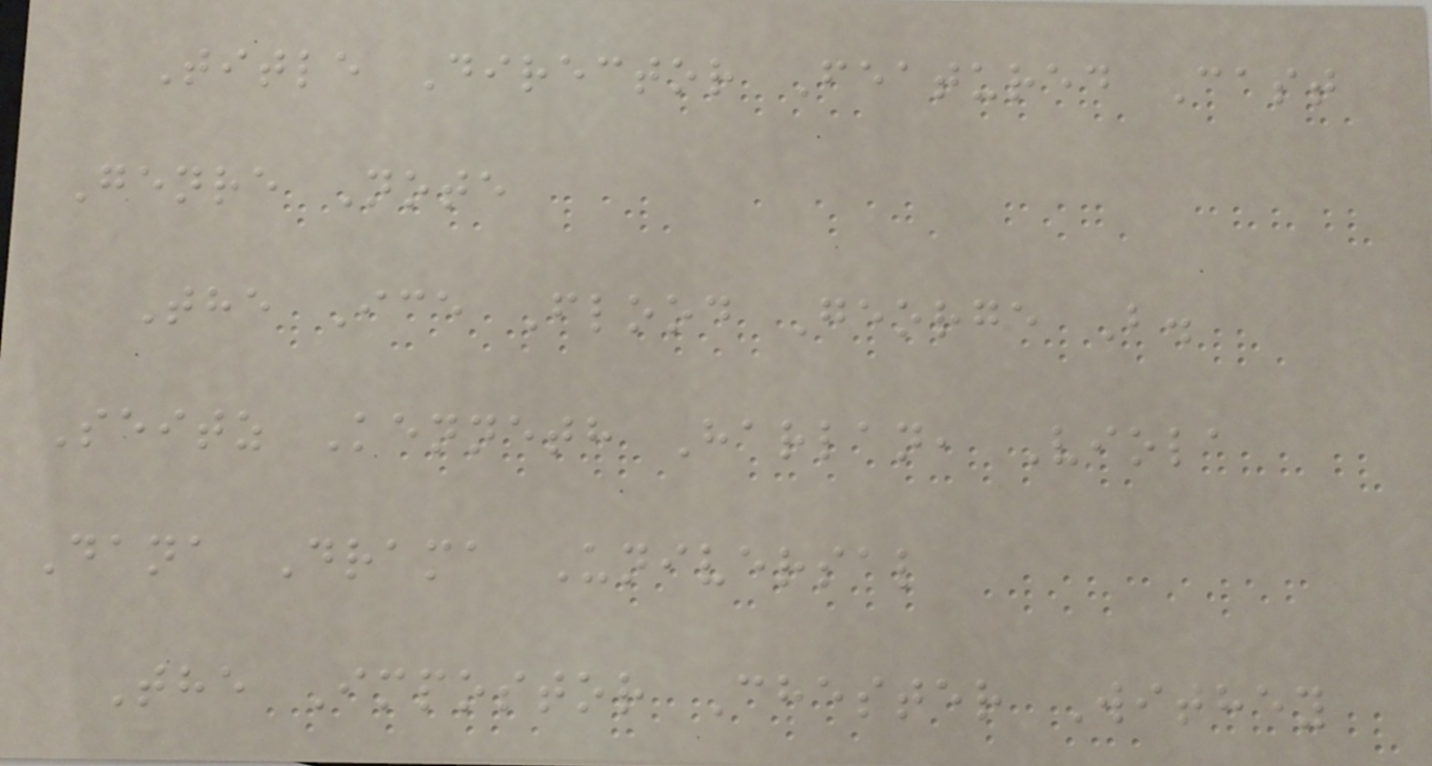Title Director Featured Cast
Genre Note
The Ice Flood George B.
Seitz Kenneth Harlan, Viola
Dana Drama Universal
The Impostor Chester Withey
